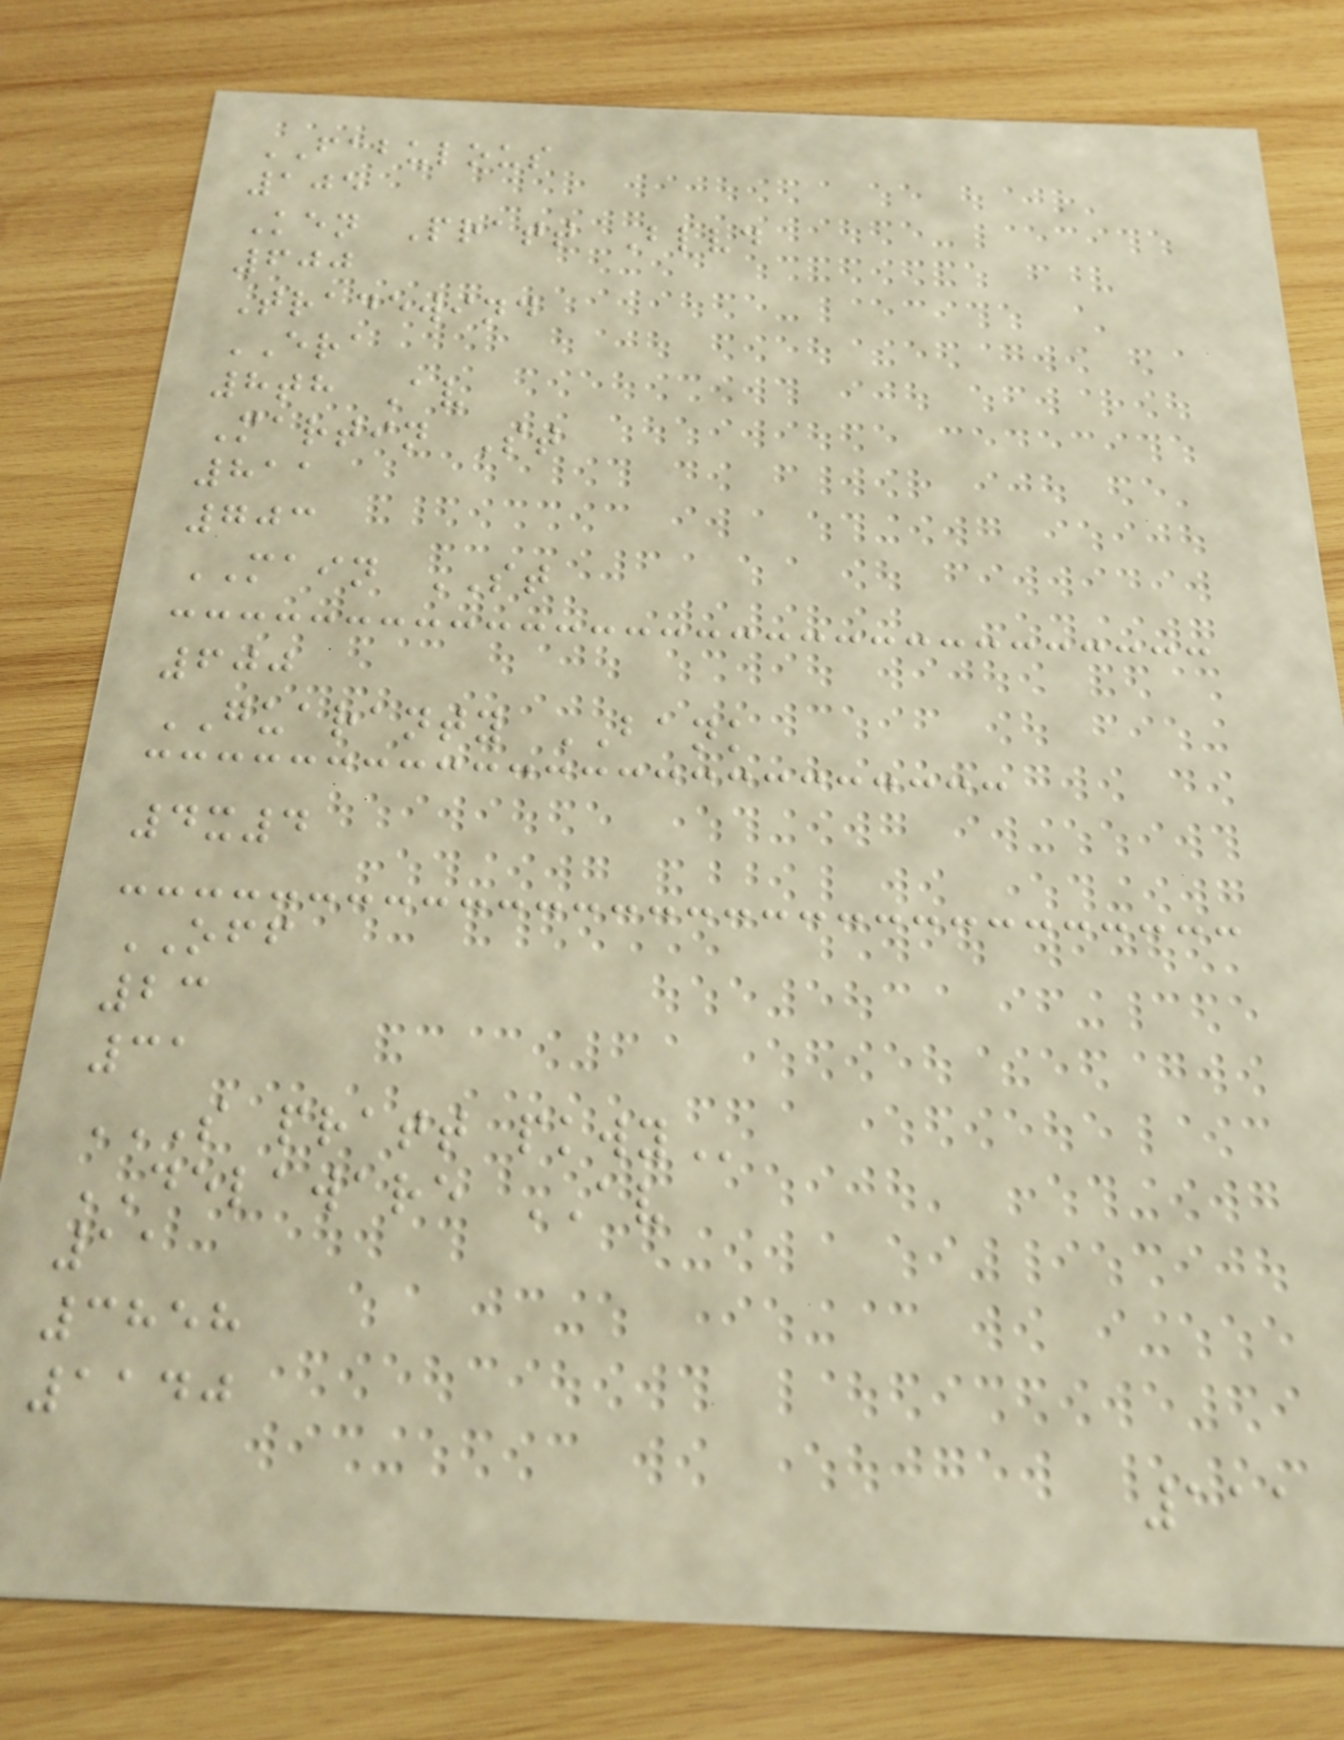FABULOUS
105
Ken Pratt Blvd
600
Tradewind
ERA
8th Av
Martin St
811
703
MAIN ST
600
GUARANTY BANK
4x4
OFF
23
31
S PRATT PKWY
DELAWARE AV
11
3858
1140
111
